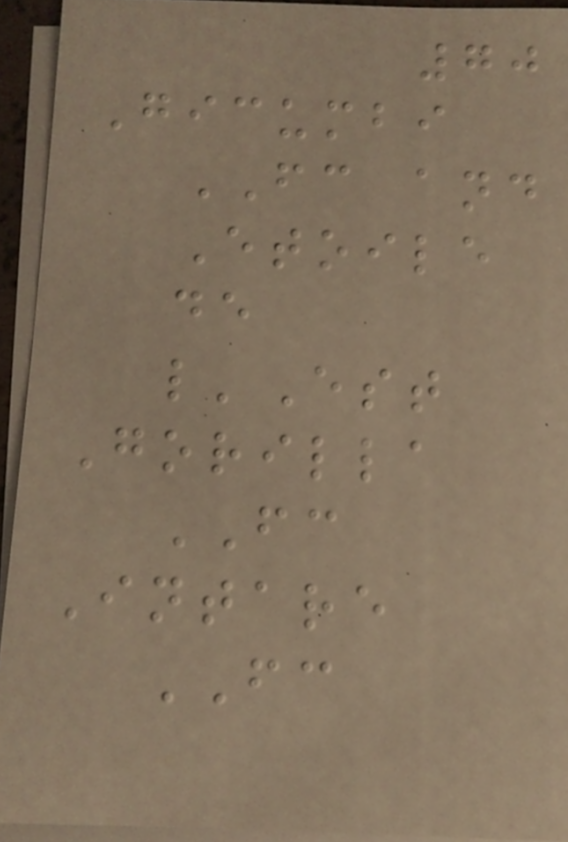70
Gicumbi
FC and
Etoile
de
l'Est
Gorilla
FC
Intare
FC
